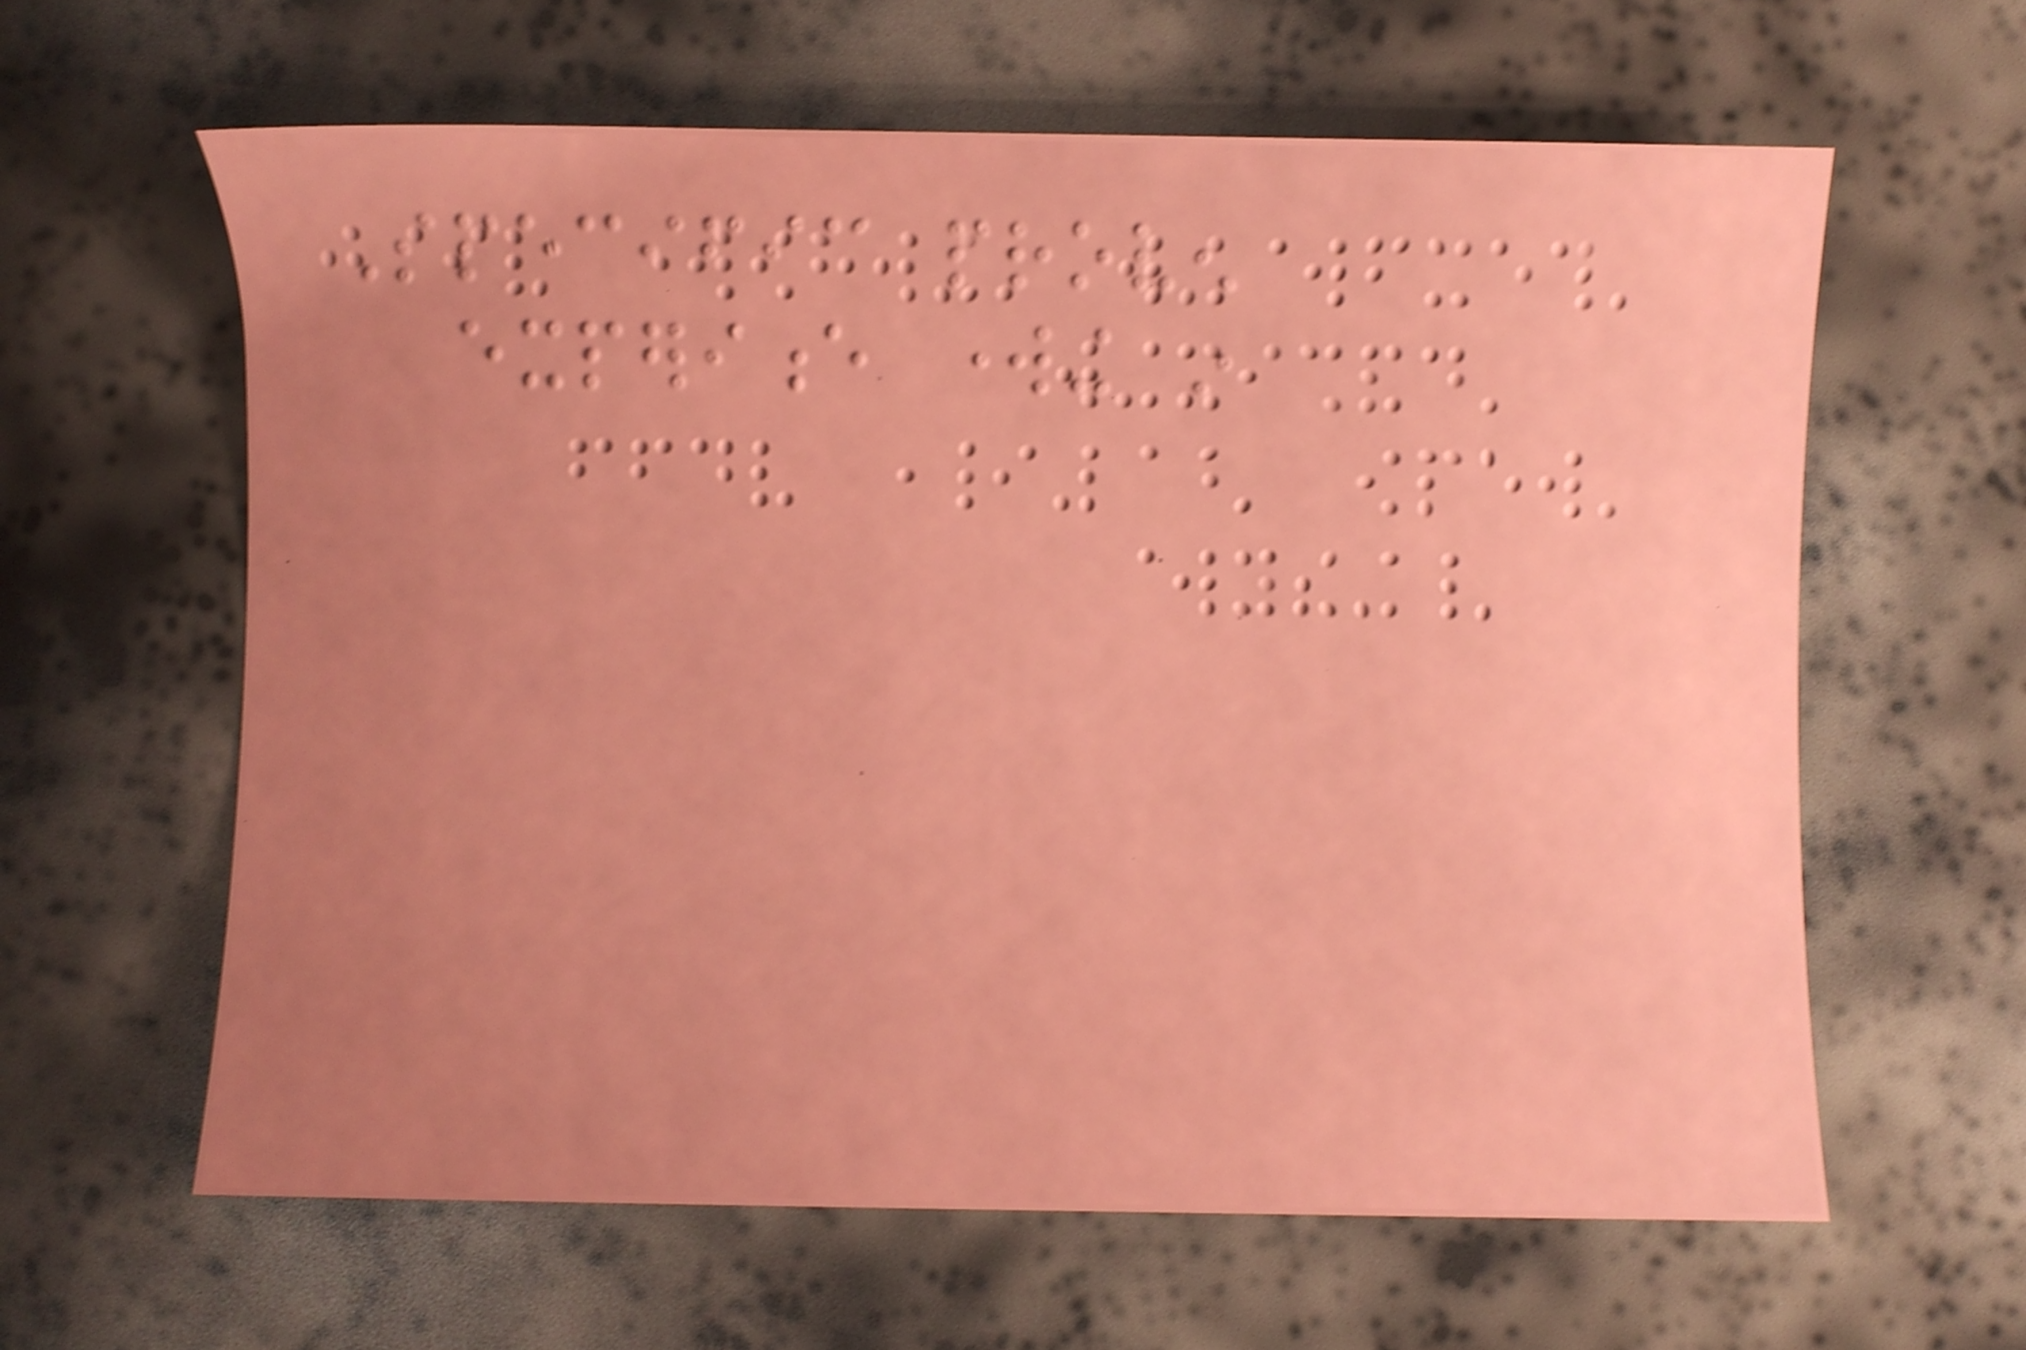Specific proven
experience working in
